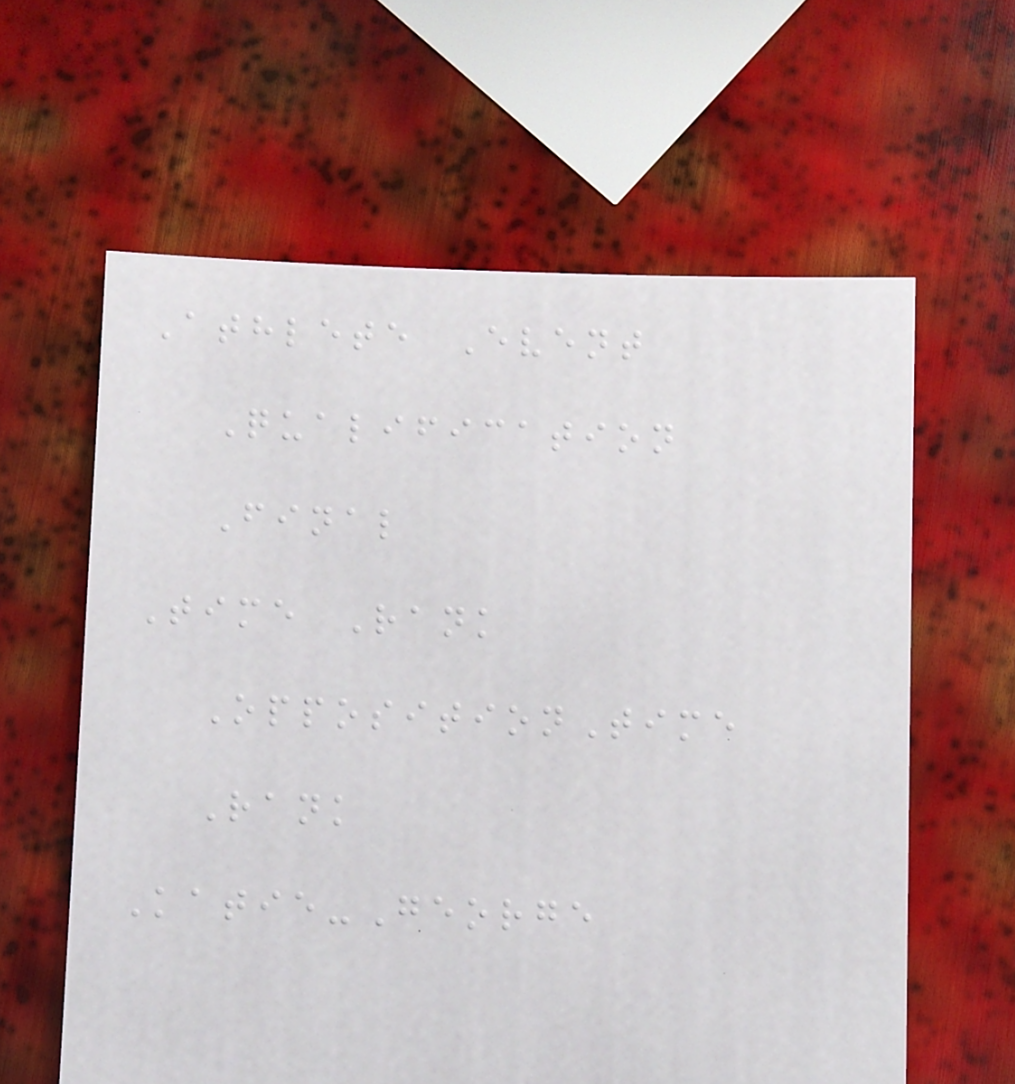Athlete Event
Qualification
Final
Time Rank
OppositionTime
Rank
Katie-George
